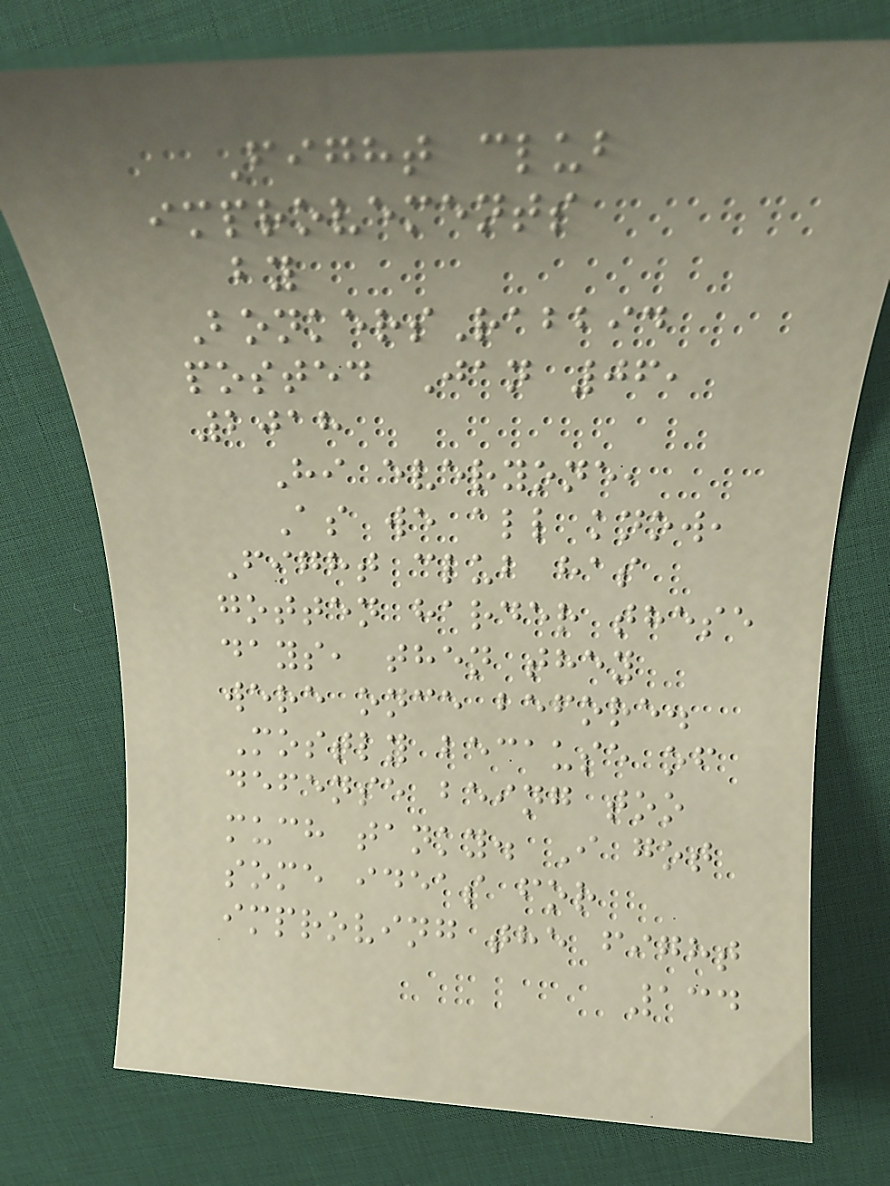Fight club
improvements
by
BonkersRabbid
posted Jan 06,
2018
Hi everyone,
As we all know,
Fight club has
gotten harder these
days, then they
were once before.
Mostly because of
defense being too
much tanky. I got
some ideas for
improving the fight
134
